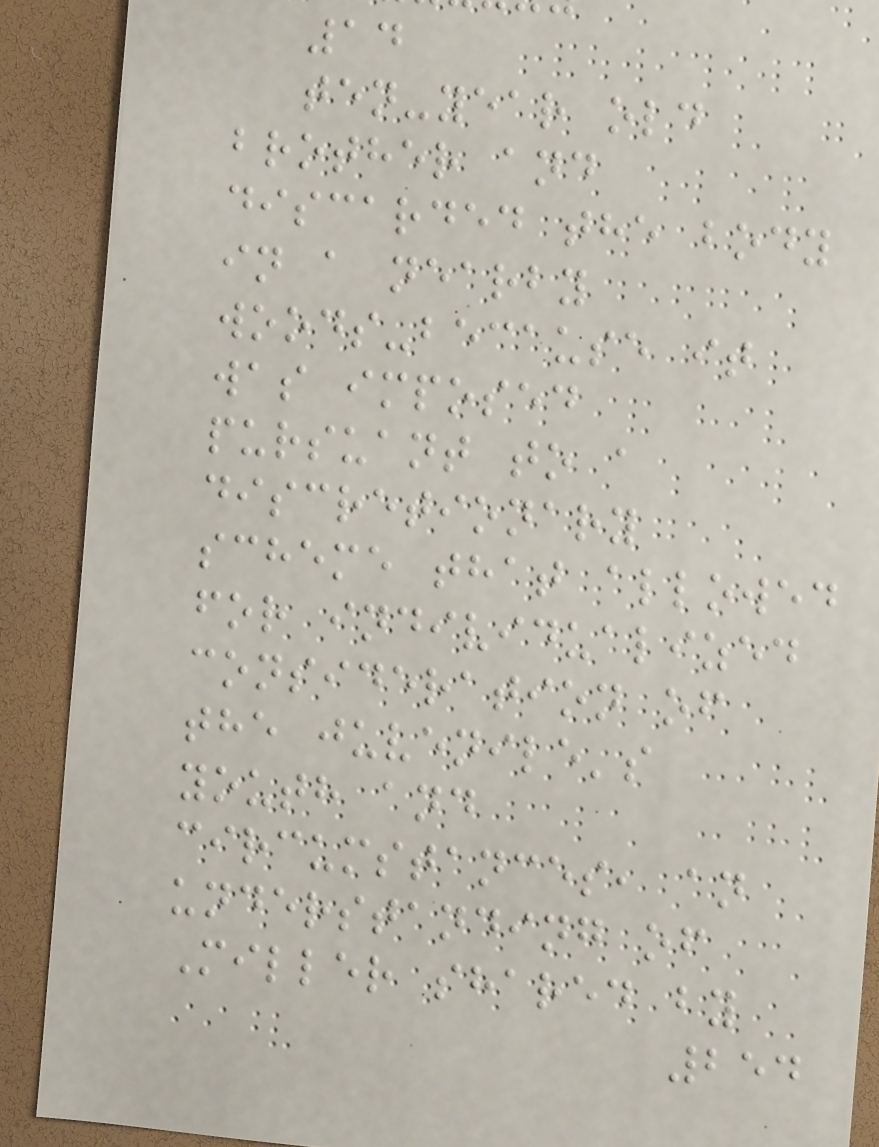14
ten-year old
brother and
discarded the body
in a nearby
woods-because it
was imposed
pursuant to a
discretionary
scheme that allowed
for individualized
consideration of
the juvenile's
youth and
circumstances, an
understanding of
Miller shared by
254
